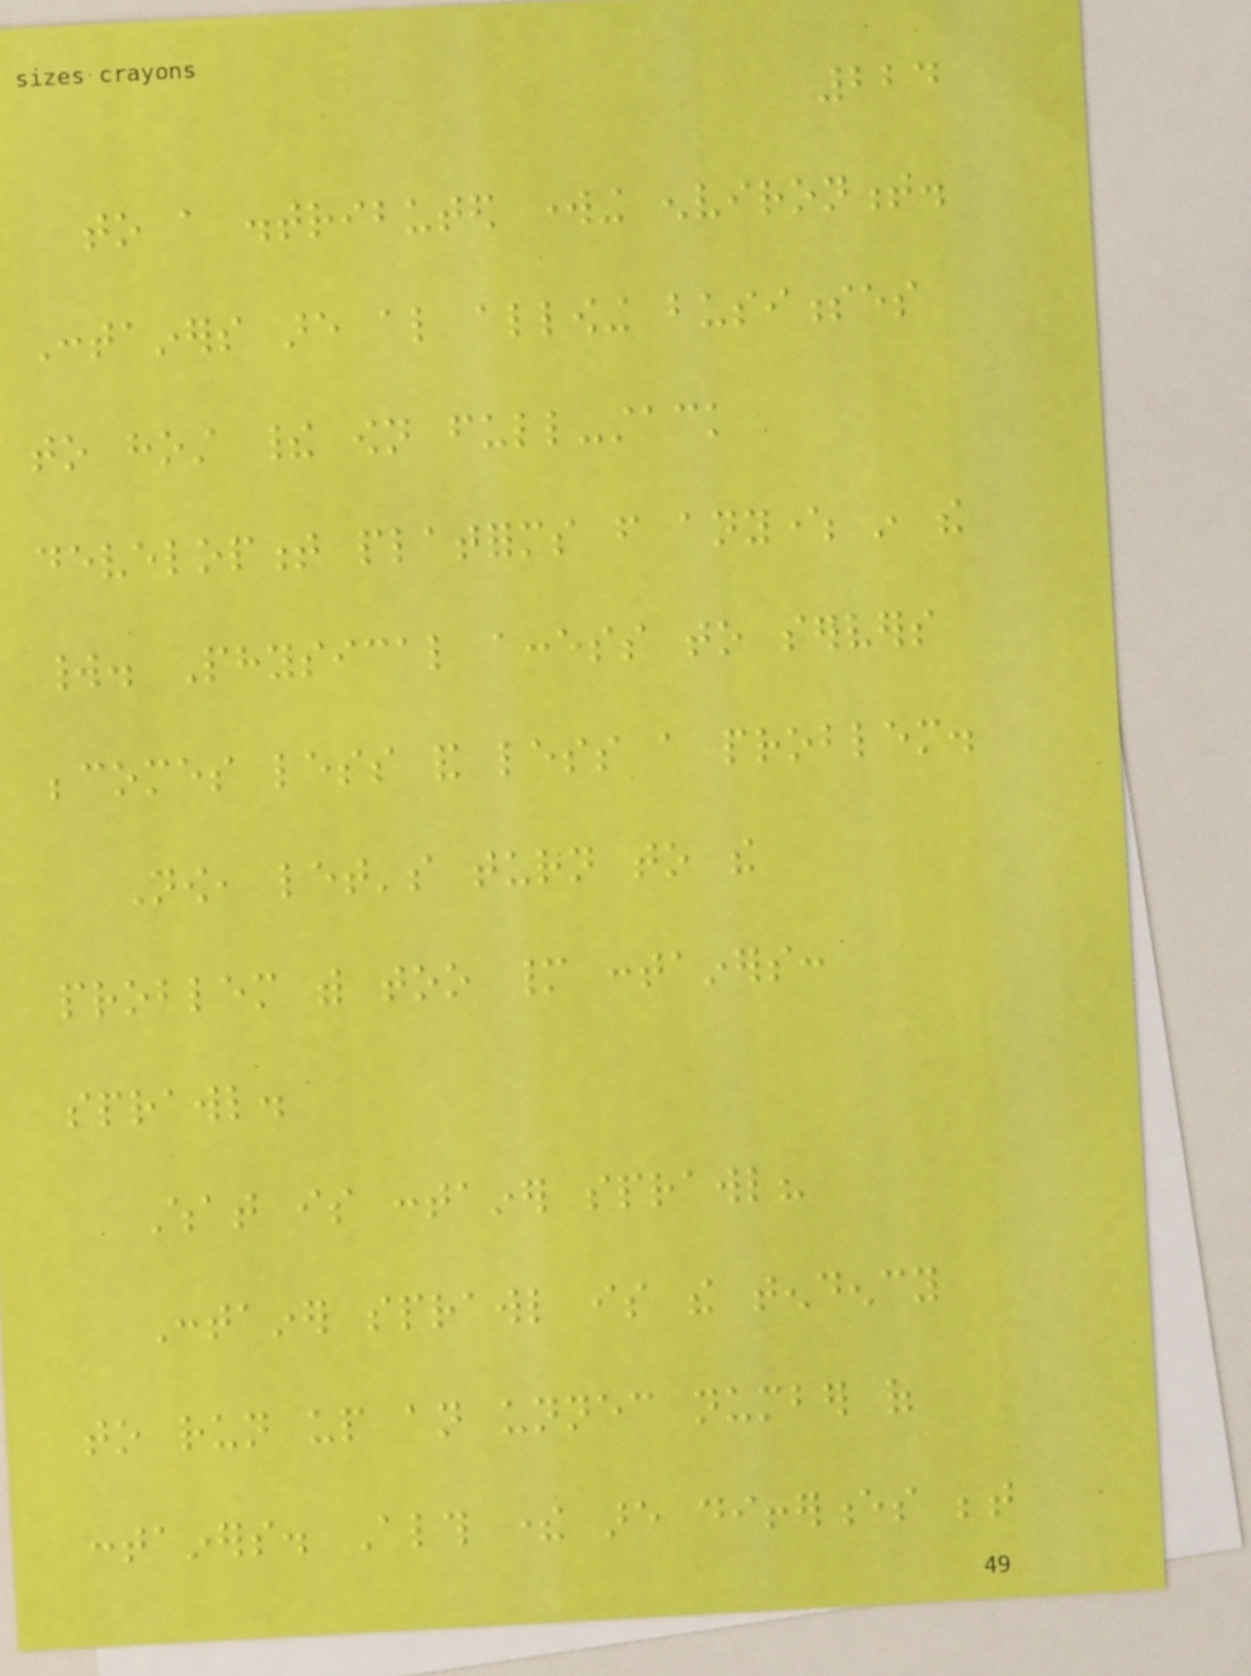224
to a distributed working environment.
Containers are also allowing businesses
to host their own full-stack
development platforms from anywhere in the
world. Physical access to servers
becomes less and less a problem.
Now, let's turn to the
problem with too many containers:
sprawl.
What is container sprawl?
Container sprawl is the tendency
to run up an unnecessary number of
containers. Although there are differences between
